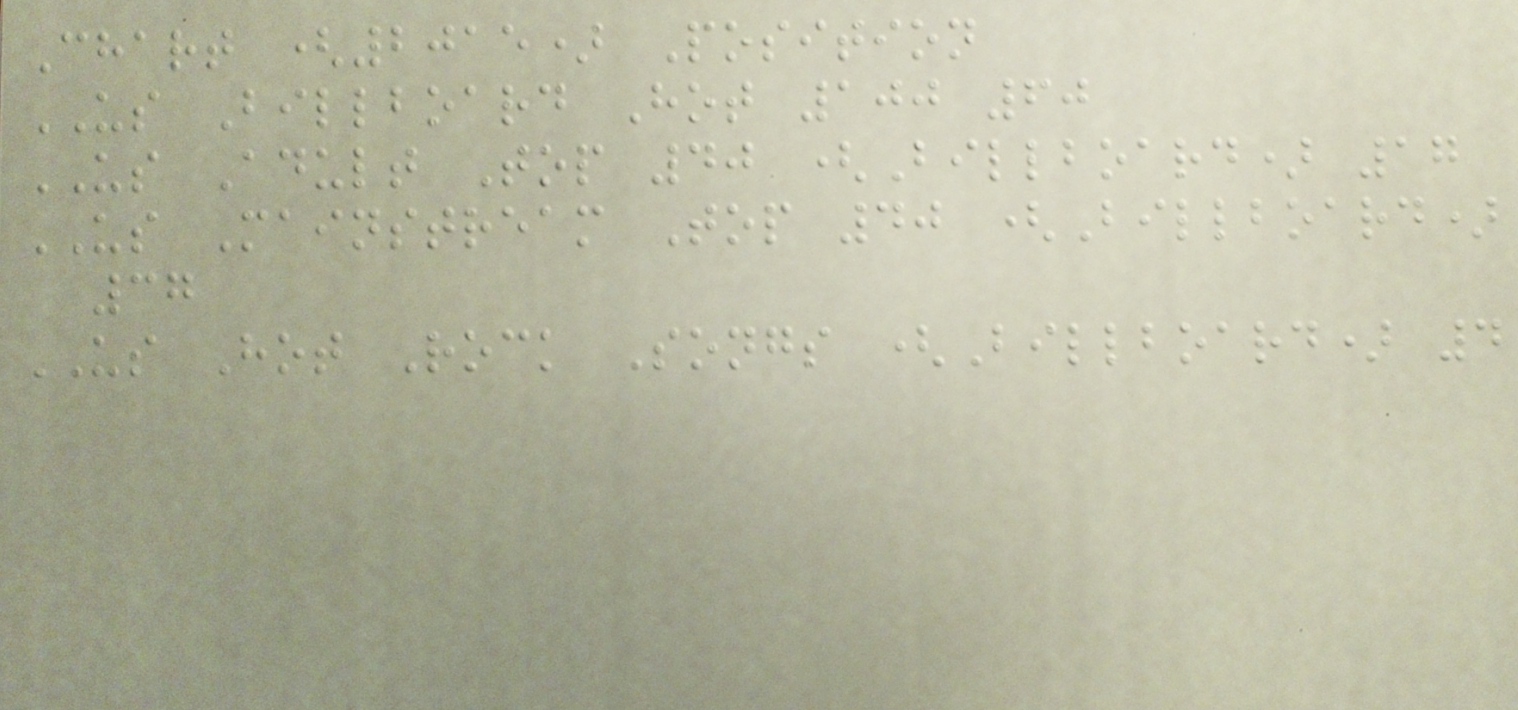Chart (2015) Position
US Billboard Hot 100 60
US Adult Top 40 (Billboard) 17
US Mainstream Top 40 (Billboard)
37
US Hot Rock Songs (Billboard) 4
